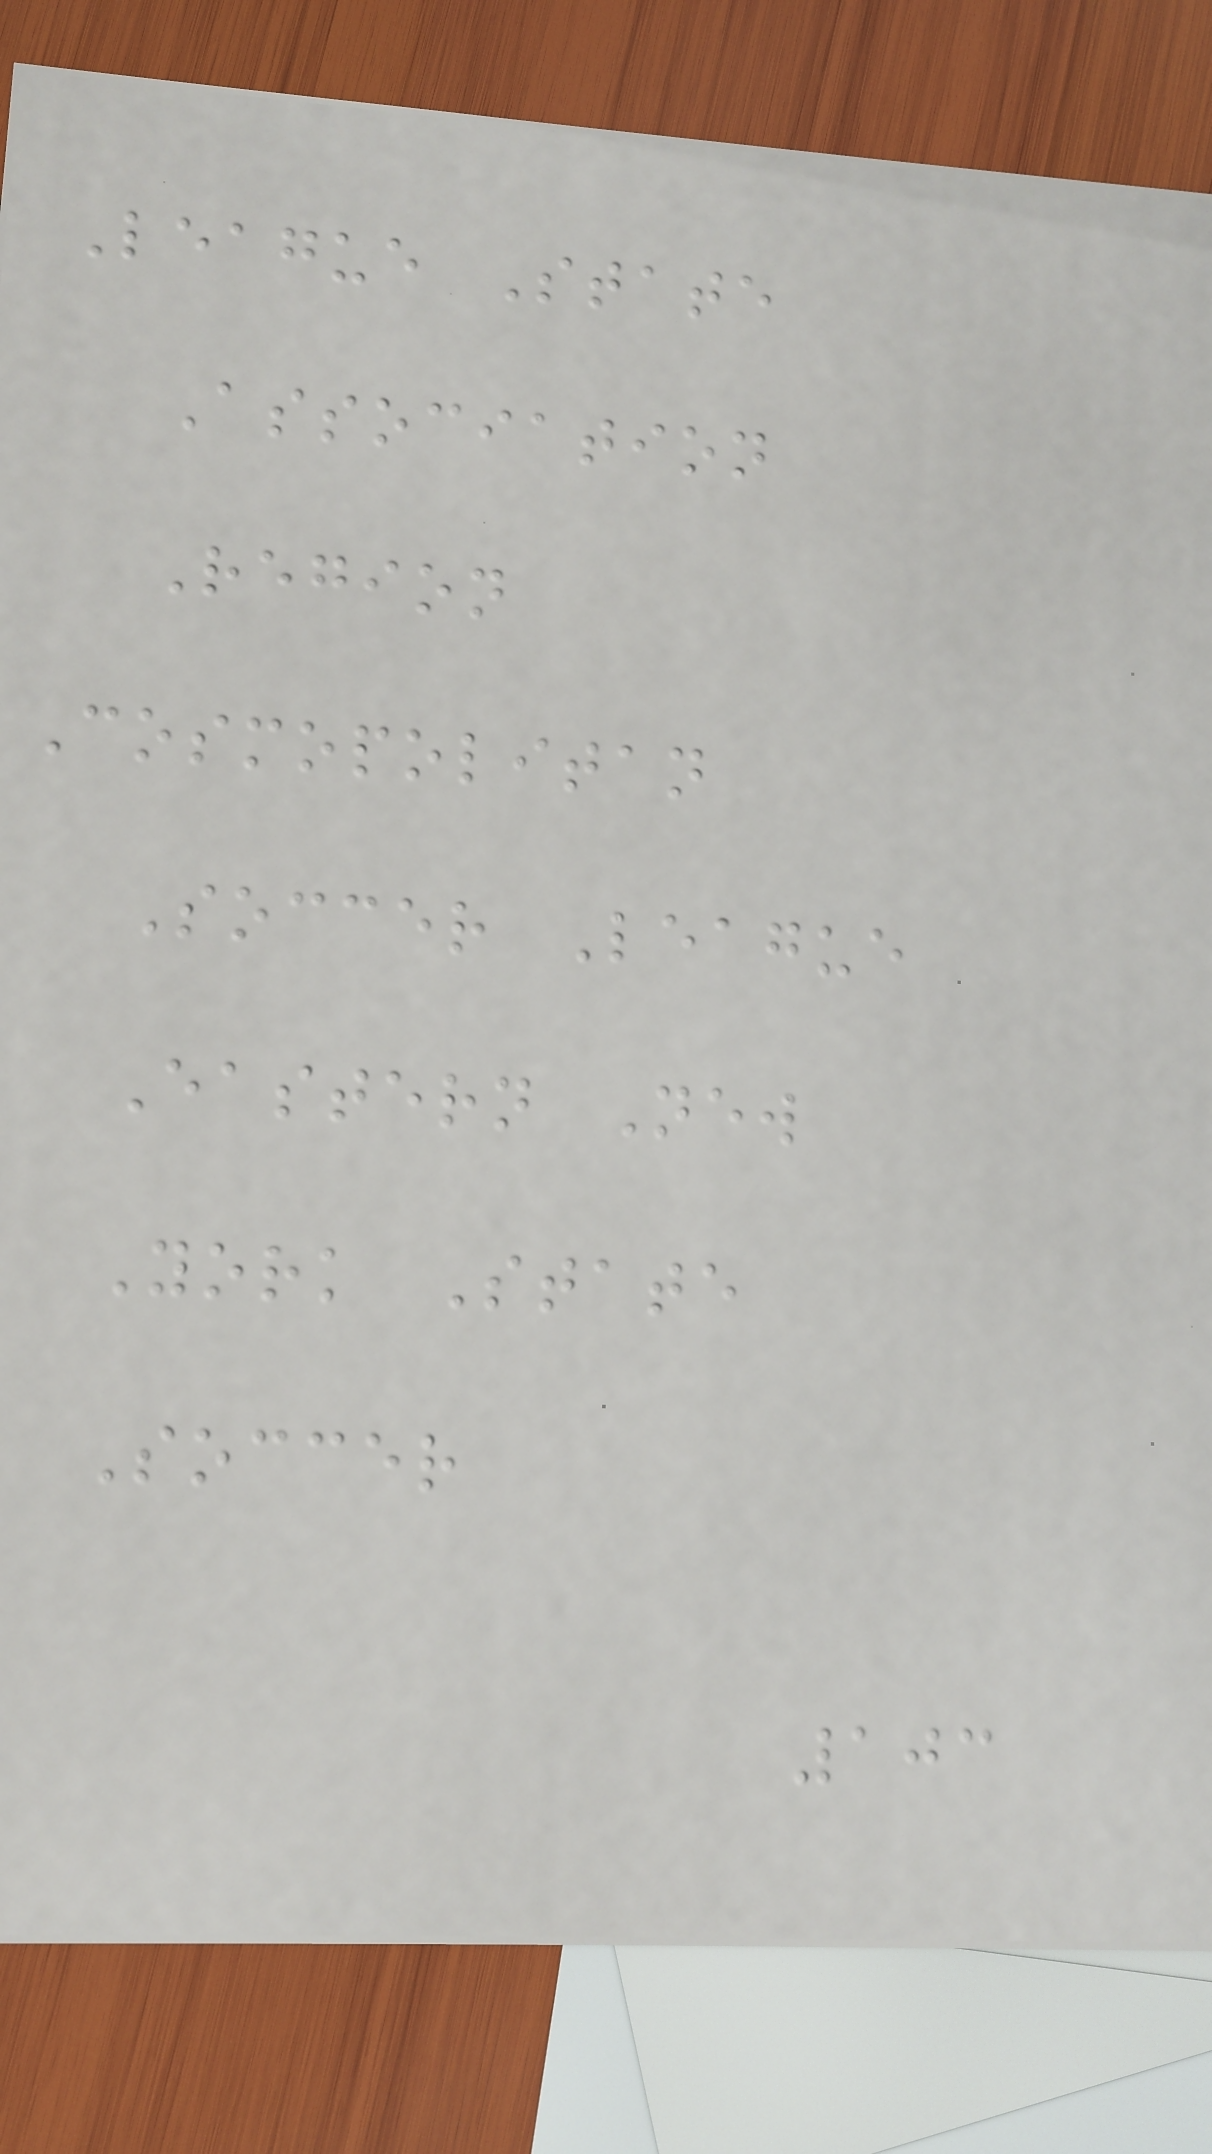League State
Association
Region
Cosmopolitan
Soccer League
Eastern New
York State
Soccer
103
